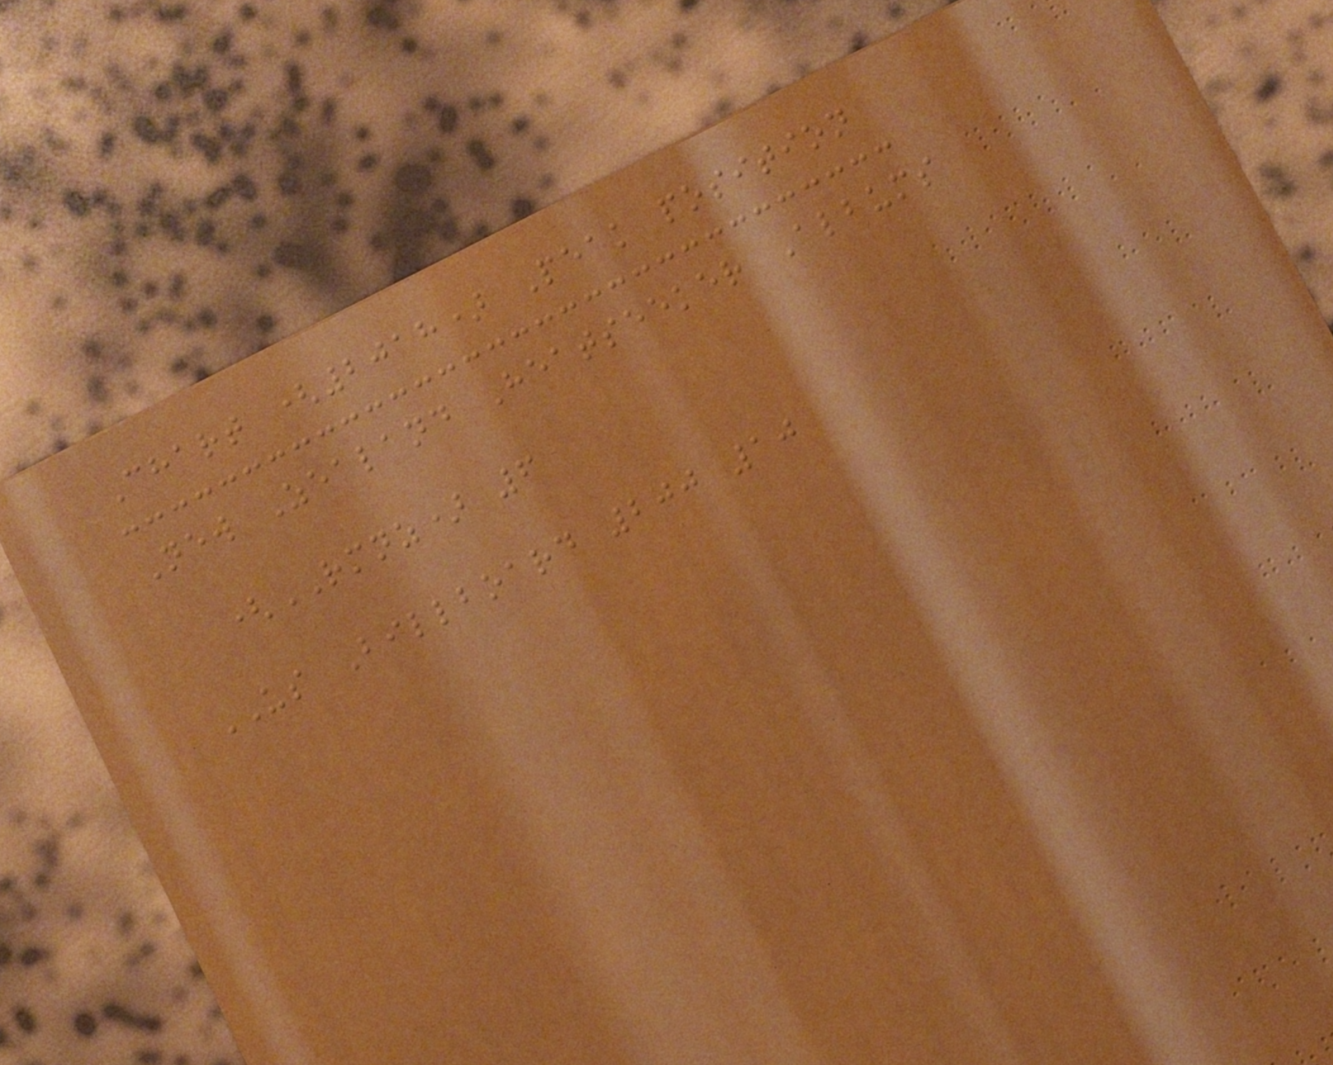Chart (2018) Peak position
New Zealand Heatseeker Albums
(RMNZ) 6
US Billboard 200 10
